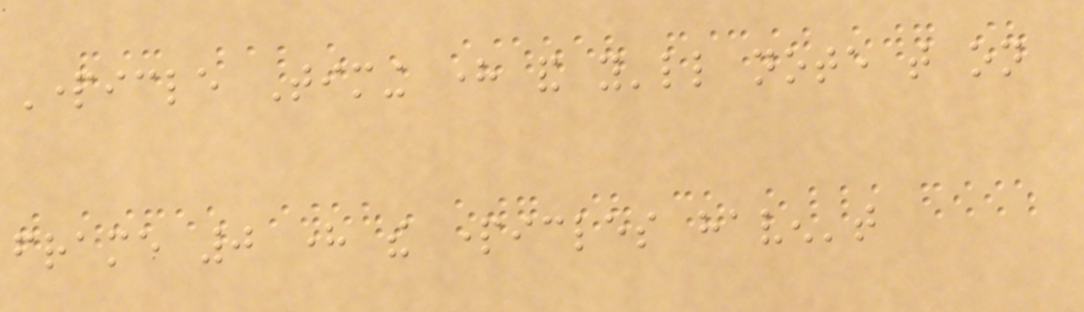Particle Timing here and you'll note that on
frame 0 here the particles haven't
